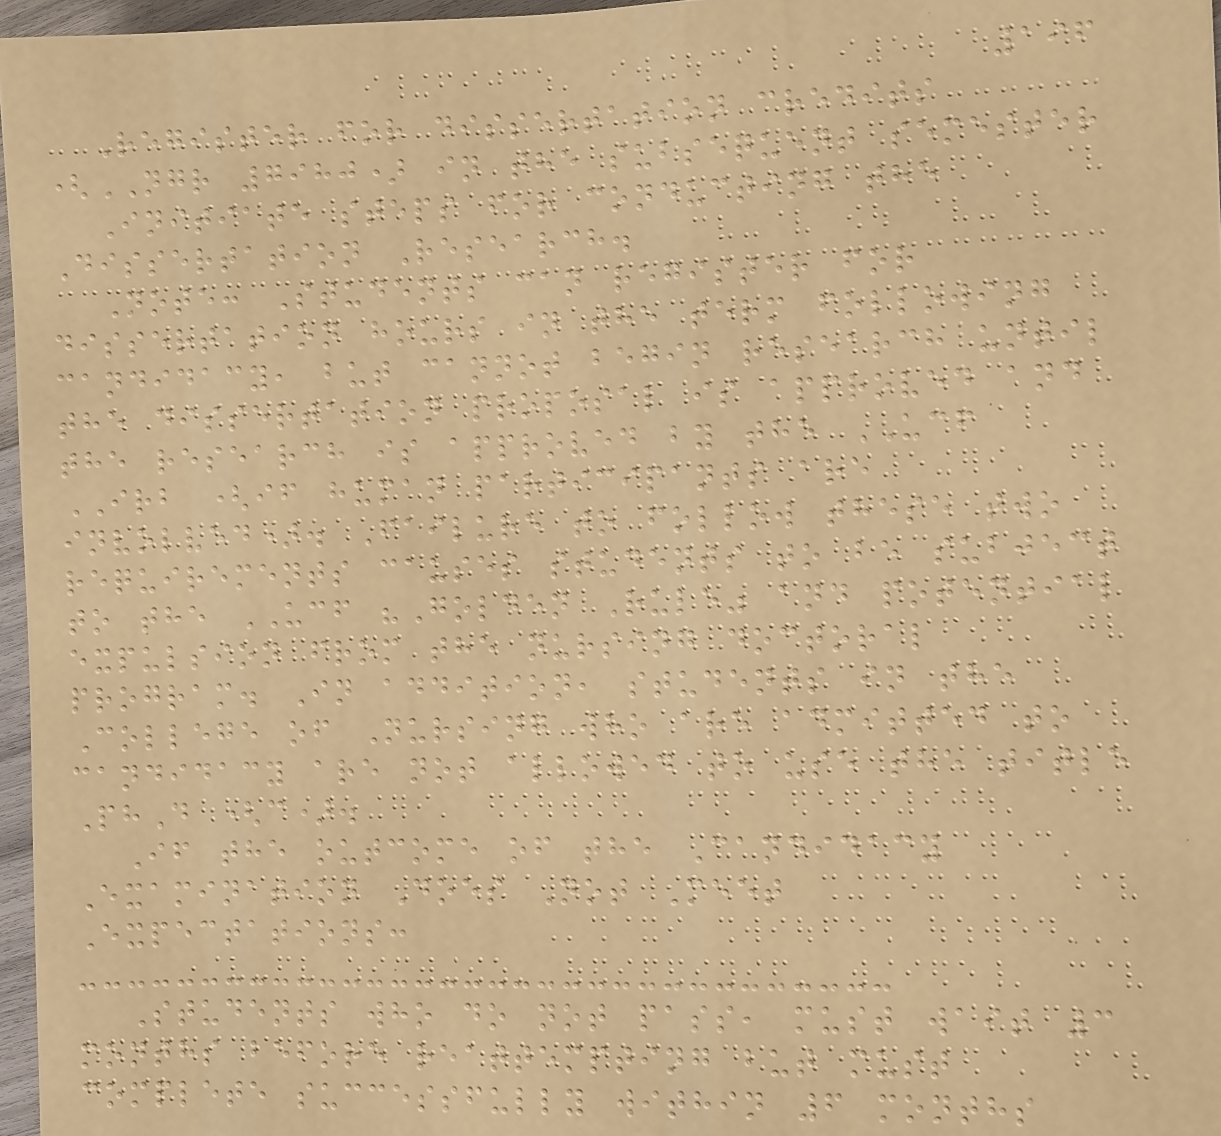196
Register for dissertation credits
(NGR 7980) in the subsequent semester
Initiate steps for conducting the
Dissertation Research.
Note: Students can register for
dissertation hours in the term following
candidacy, but cannot begin research until
the dissertation proposal is approved and
the research is approved by the UCF
IRB (if human participants are
involved). Failure to follow these two
requirements causes students to be subject
to the UCF "Golden Rule" and potential
expulsion from the nursing doctoral
program. In addition, students in the
College of Nursing who are admitted to
candidacy are not allowed to use the title
PhD (c).
If the outcome of the Candidacy
Examination Does Not Meet
Expectations:
Students who do not pass, must wait 3
months before reattempting but must
complete successfully within 6 months
